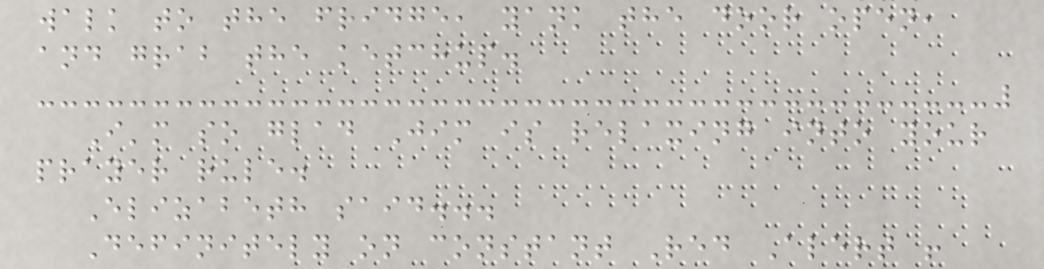walk to the fridge, yank the door open,
and grab the ketchup.
I'm so glad Jim is relaxing into your
prayer rule.
Elizabeth said...
Definitely on constant Red Alert !
